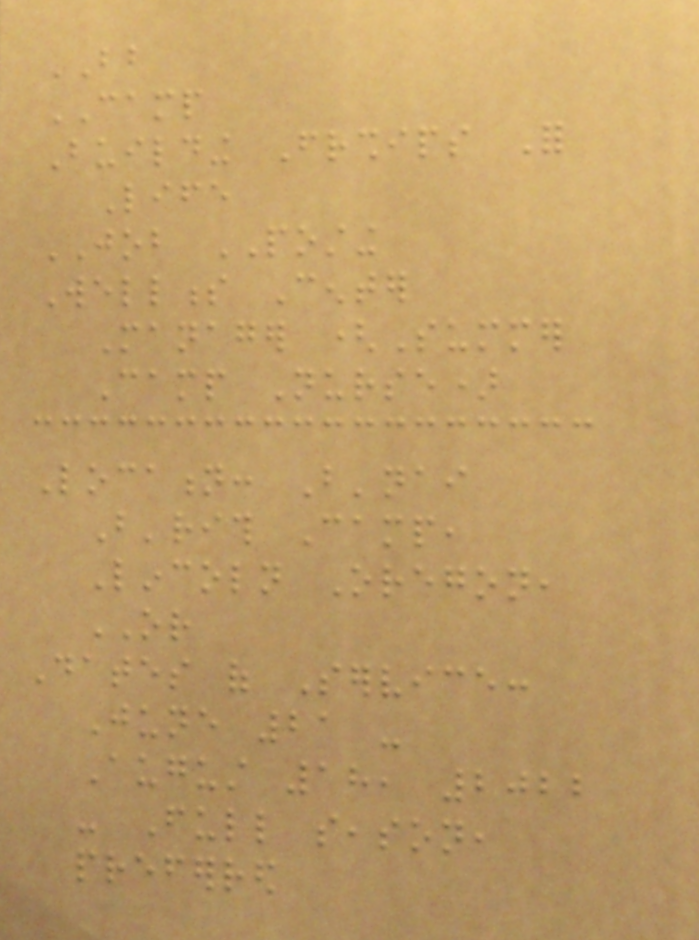BB
CAMP
Building Friendships For
Life
JOB POSTING
Wellness Center
Manager (Summer
Camp Nurse)
Location: B'nai
B'rith Camp,
Lincoln Oregon,
OR
Dates of Service:
June 21 -
August 18, 2022
- Full season,
preferred
